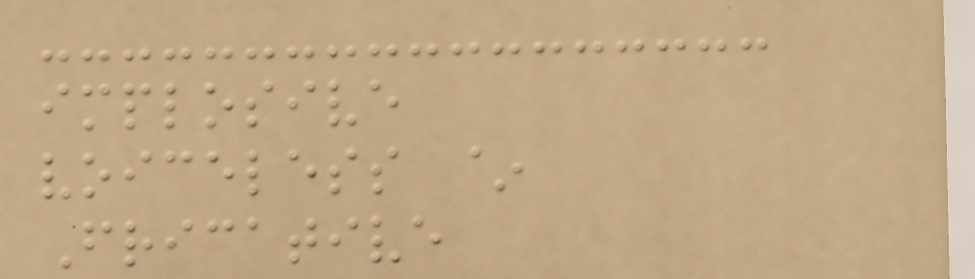implosive
voiceless ~
Fricative
